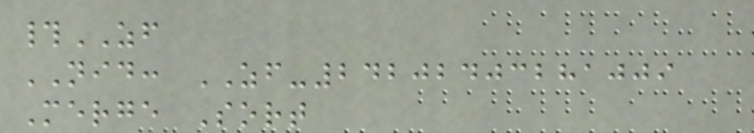#ZF
NID: ZF-24202403281009
Merge Sort
